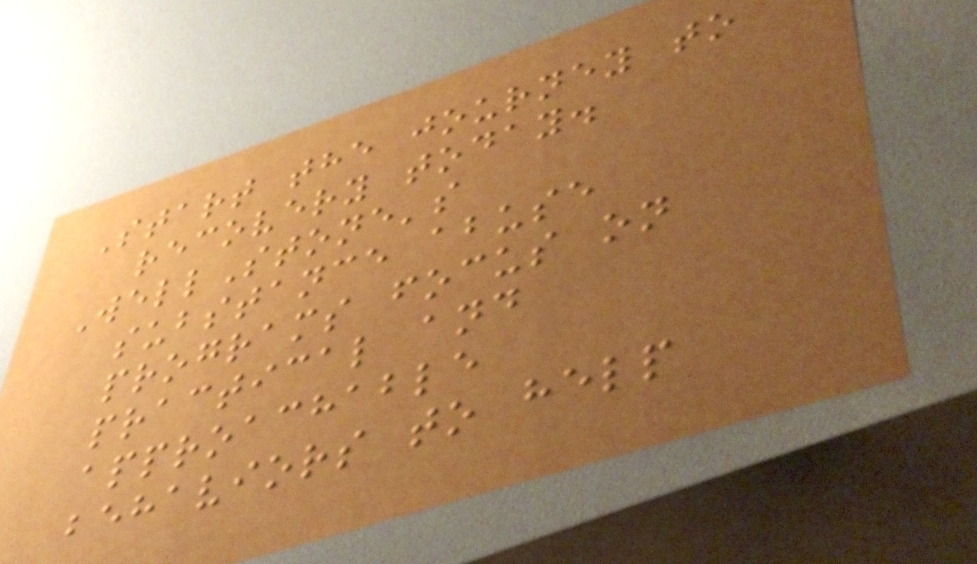Start the journey to
recovery today.
WellStone's
substance abuse
programs focus on
practical and
approachable
behaviors to help
